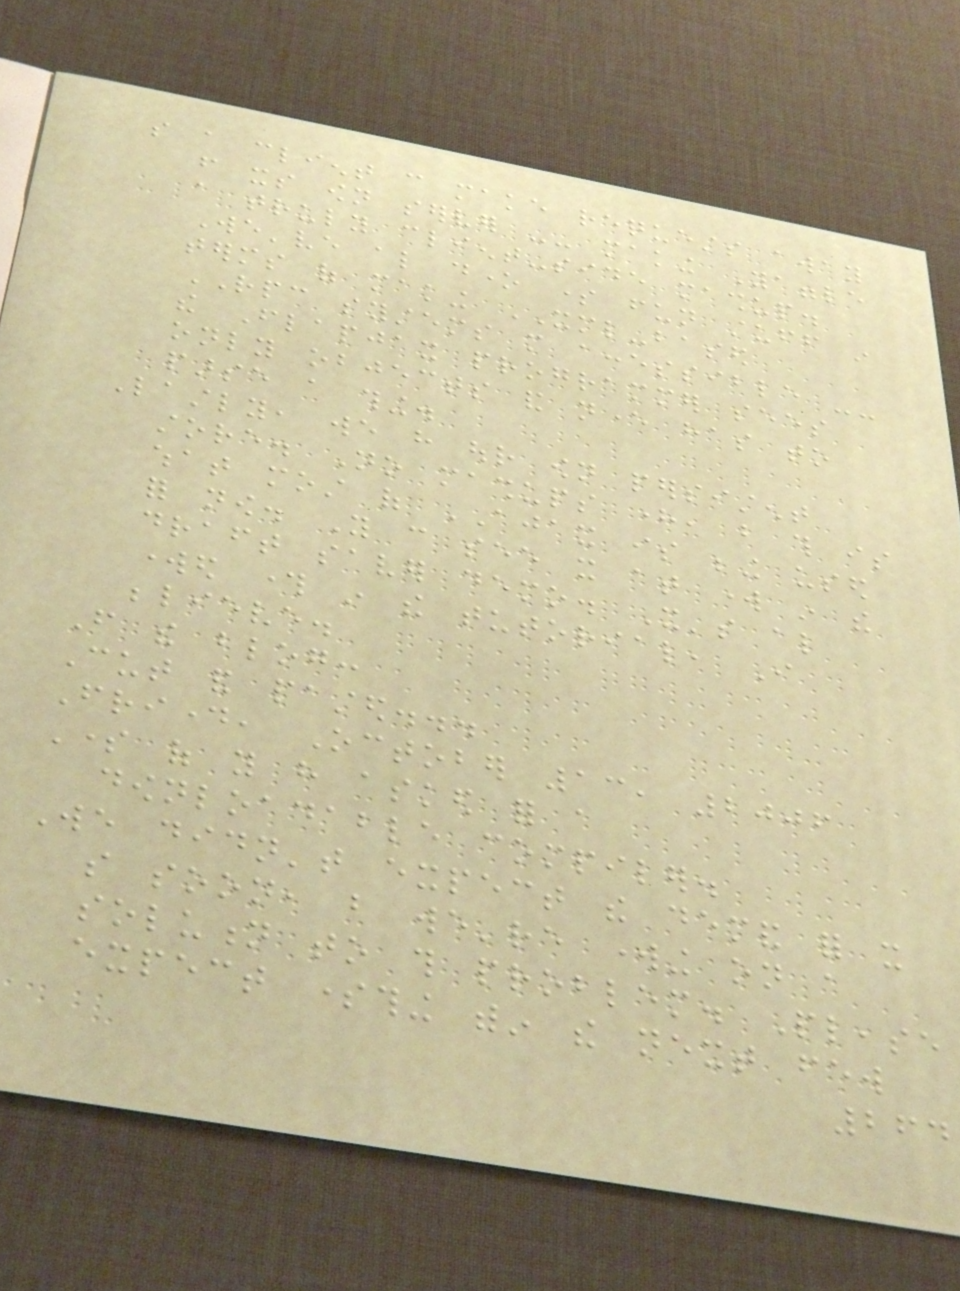so a client can make requests away
from its own server -- making Yaggle
a truly client-side mashup.
We've also done some fun stuff in
terms of making XML-based
RPC systems more accessible --
the Flapjax programmer sees
only objects and never has to
parse a thing.
Lastly, we have our own persistent
store. No mashups here, but this is
what most of AJAX is being used
for now. You can see it at work in the
draft saver demo. It's also
worked through in the tutorial, I
believe.
From the blog:
Cut and pasted...
Friday, October 13, 2006
Some of you have asked for a
downloadable compiler.
We didn't expect the demand for it
so soon, but we're working on a
solution to this problem. Please
expect something within the next few
264
